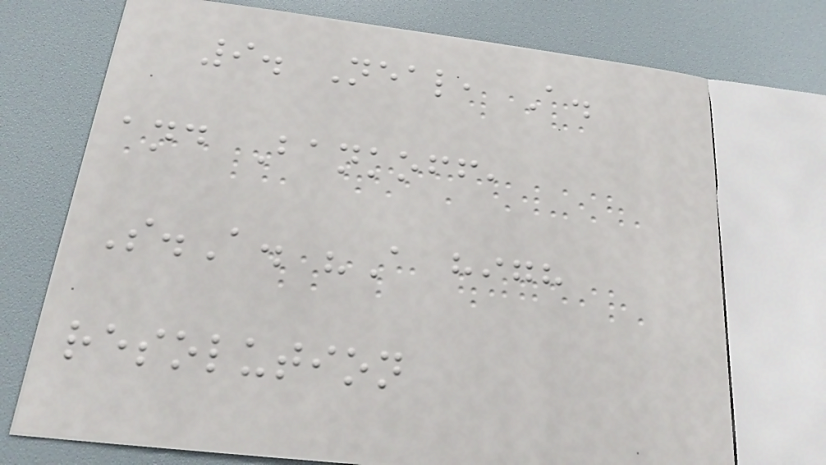9. Neal, A.
and Bankoff,
S.A. "A high
resolution
